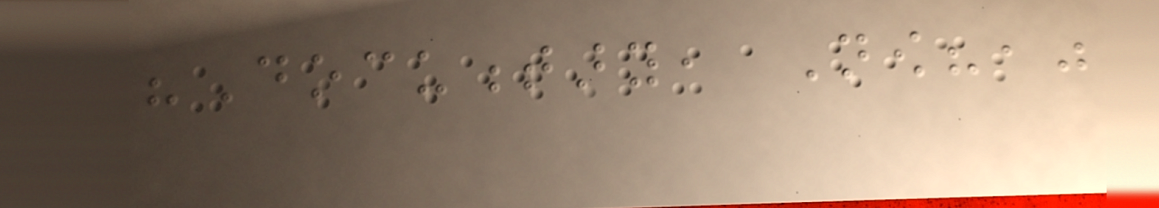"Documentary, Now?,"
